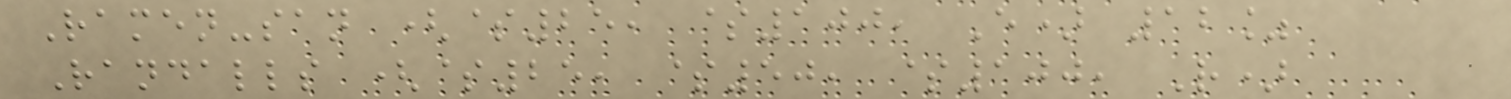Ramen-san ($25, $100, E) 12%
Randalls ($25, $50, $100, R)
